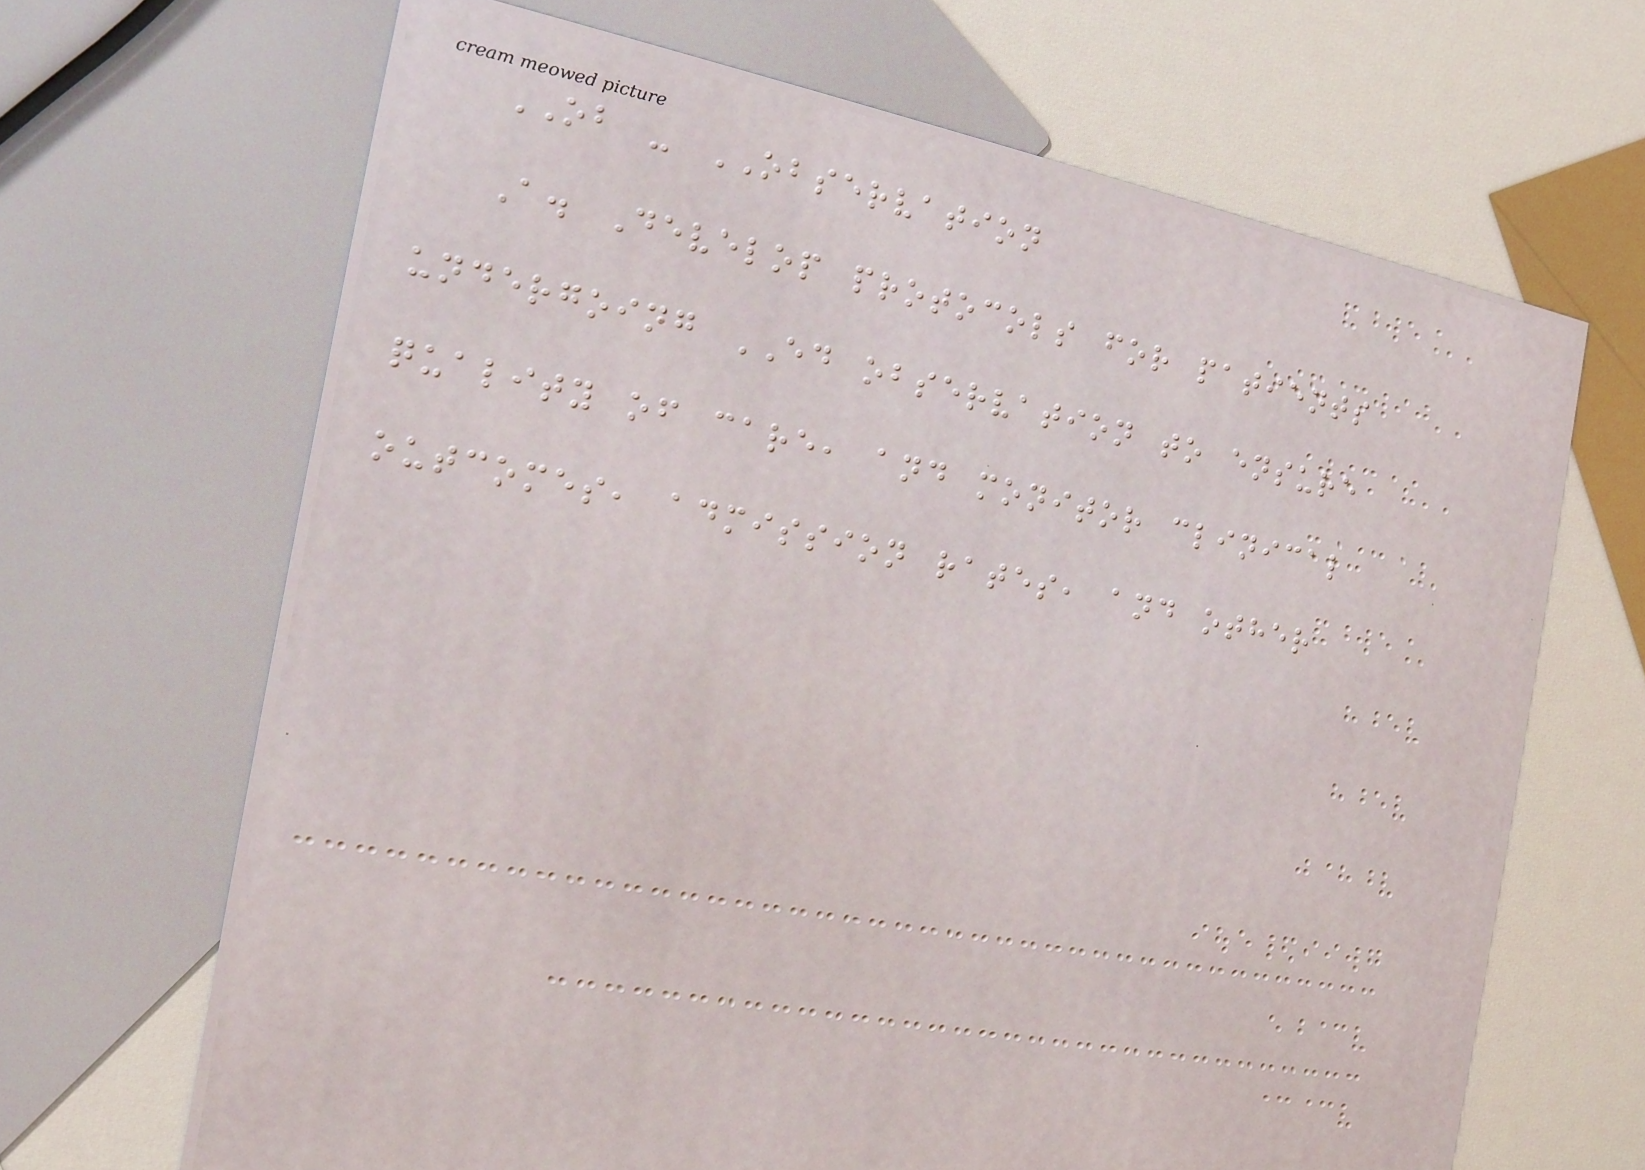OB - OBSERVATION
A. Develop protocols for patients
undergoing ED observation to ensure
quality of care, and monitor clinical
outcomes, admission rates, and other
